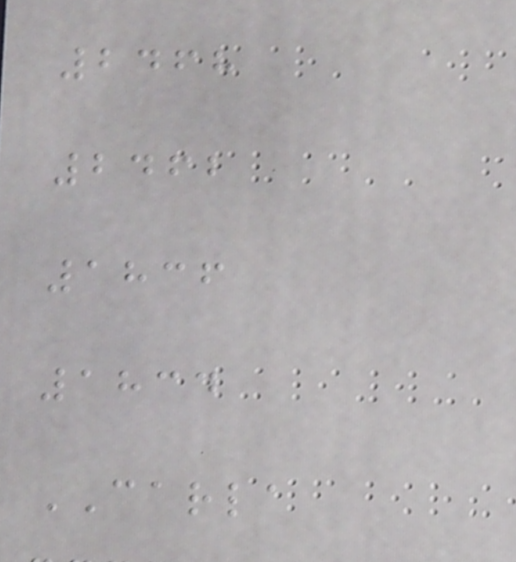2468
2462
1836
1834
CARLA
